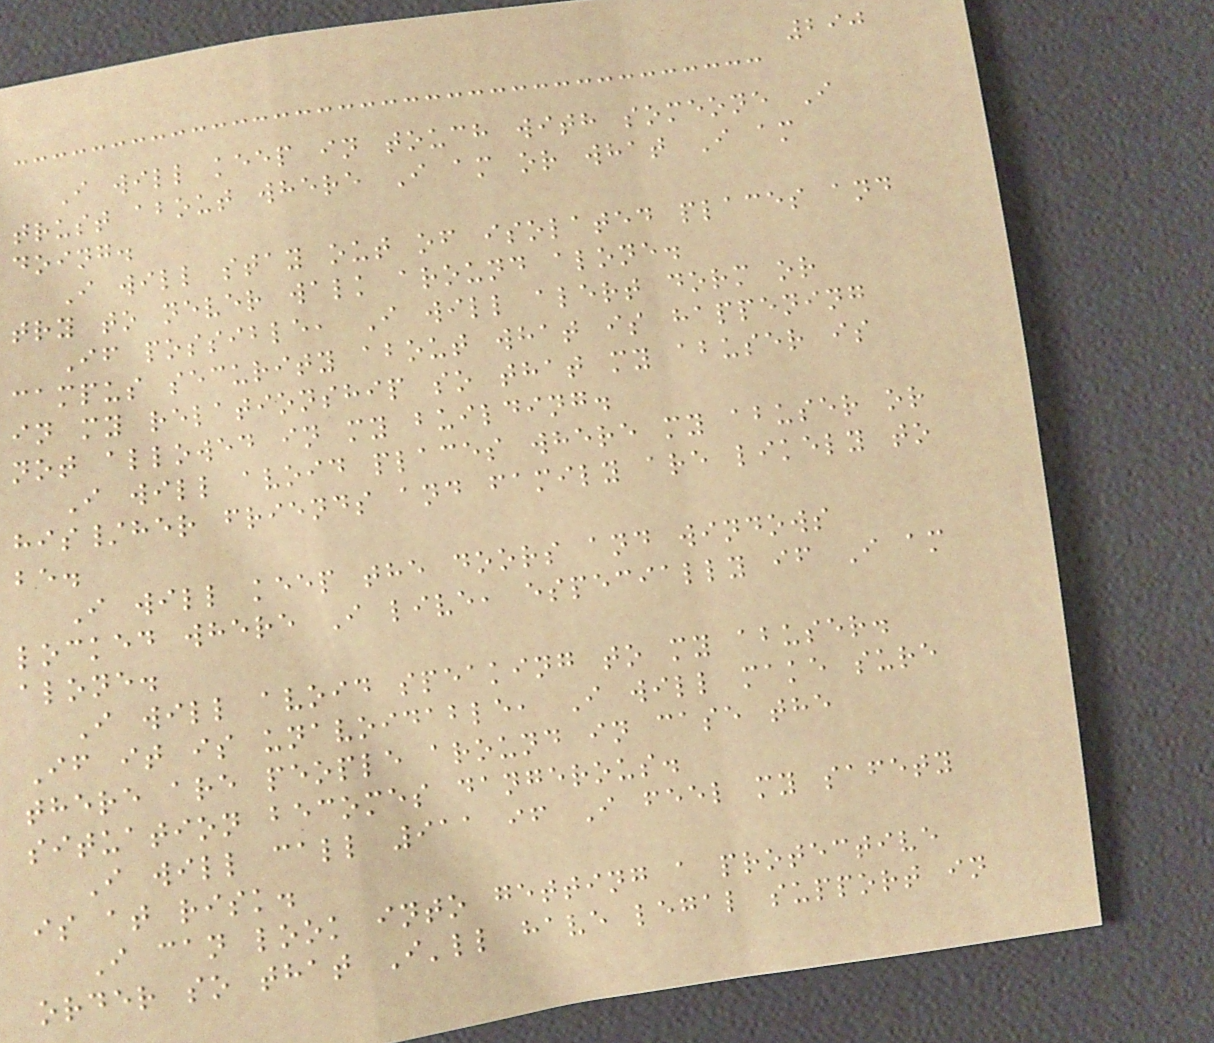290
I will keep in touch with someone I
trust about where I am or what I am
doing.
I will stay out of isolated places and
try to never walk around alone.
If possible, I will alert dorm or
campus security about what is happening
in my relationship so that my abuser is
not allowed in my building.
I will avoid places where my abuser or
his/her friends and family are likely to
be.
I will keep the doors and windows
locked where I live, especially if I am
alone.
I will avoid speaking to my abuser.
If it is unavoidable, I will make sure
there are people around in case the
situation becomes dangerous.
I will call 911 if I feel my safety
is at risk.
I can look into getting a protective
order so that I'll have legal support in
